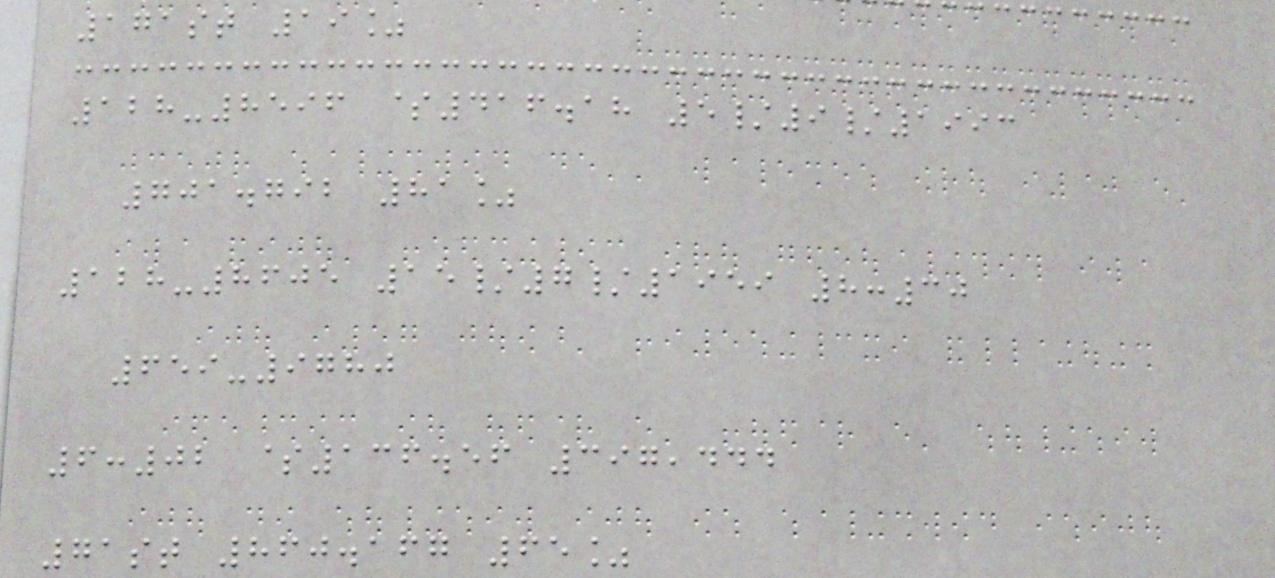171st 19%
128-8596 $416.18 5/9/1993
701.792 81%
128-8605 15/7/1959 8:30
659-9780
6:02 $136.56 397,444
71st 860.167 65%
